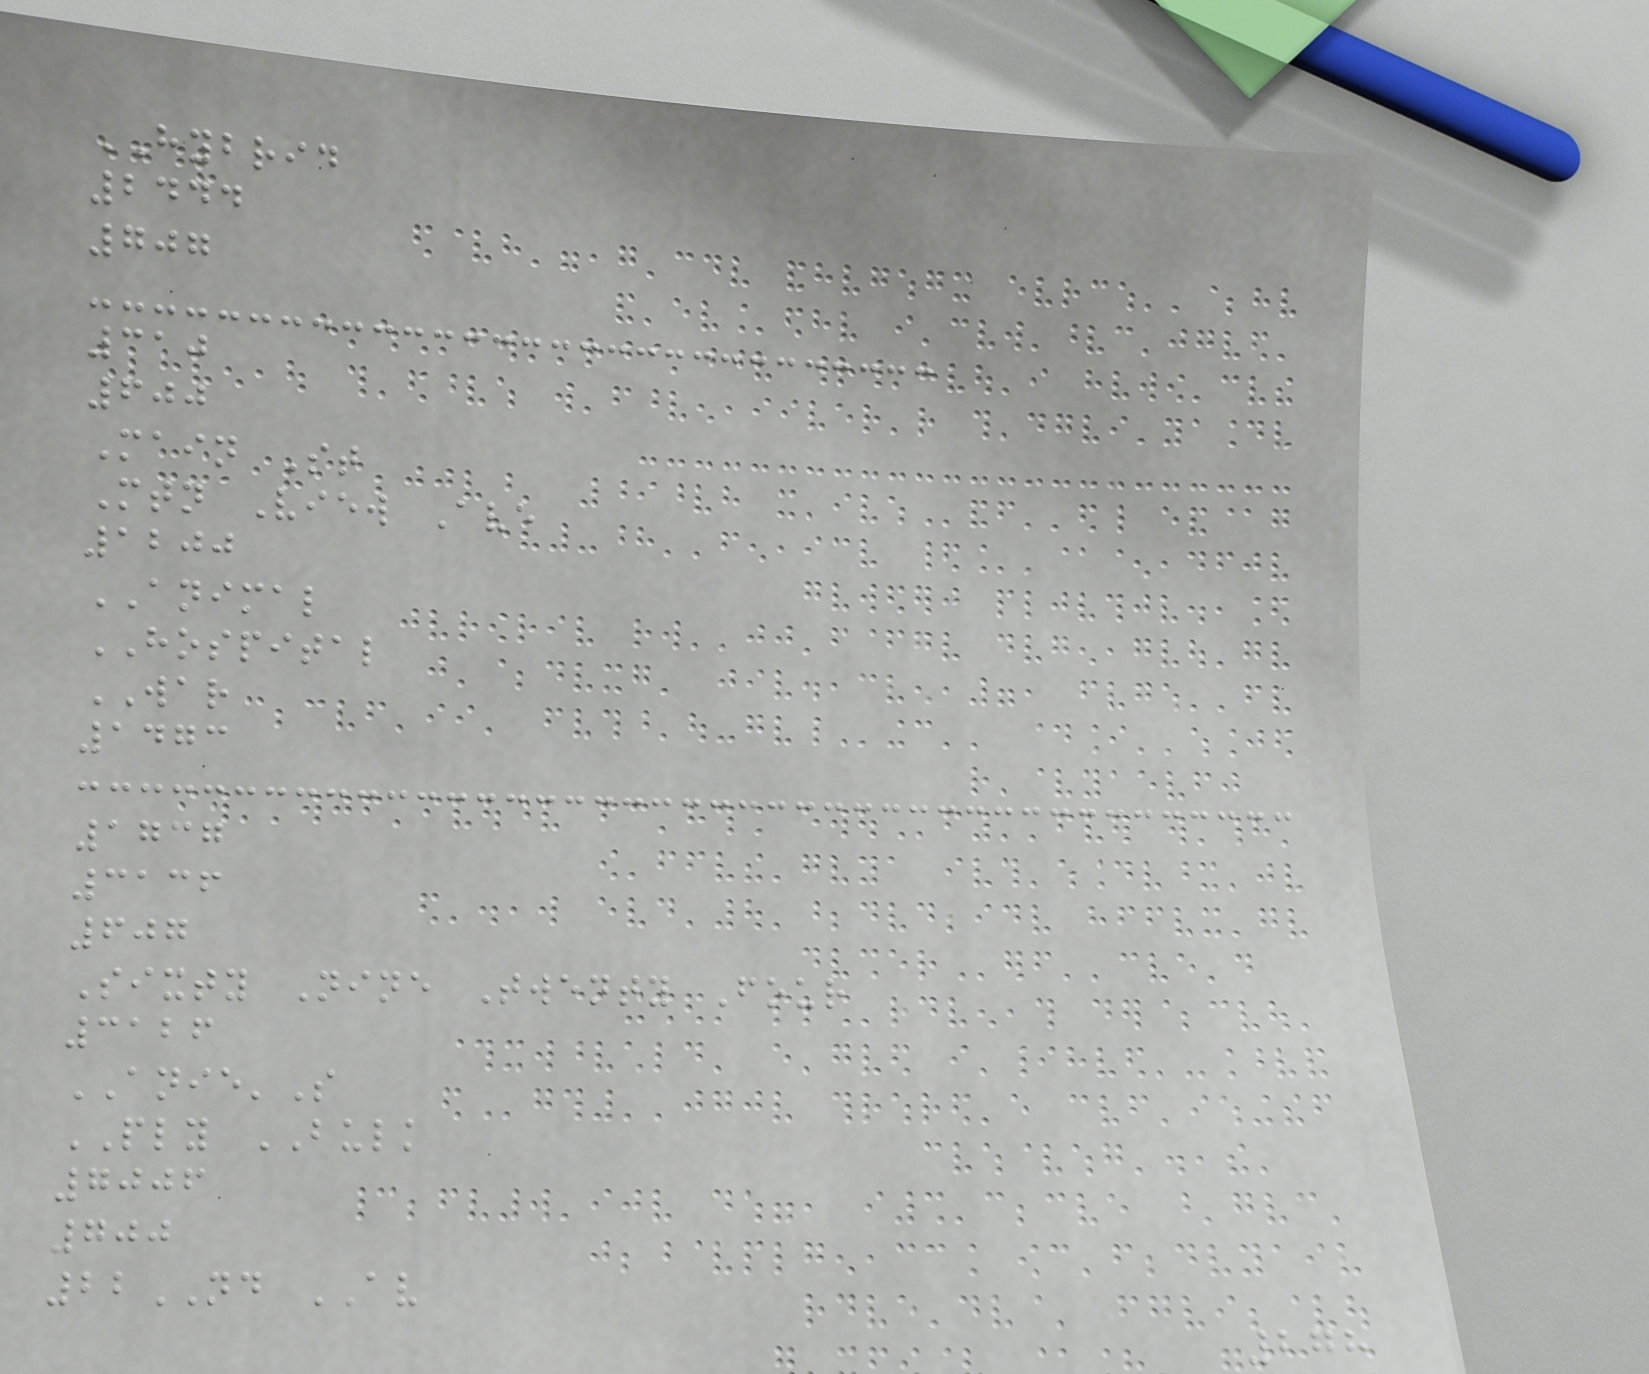HYBRID
2444
707
310
600
Main St
Mtn View Ave
1200
ANIMAL
HOSPITAL
WAR
1473
1737
3136
607
Sixty Nine Twenty Four
3126
ANIE'S
PLY BULK
7006
700
22ND AV
278
